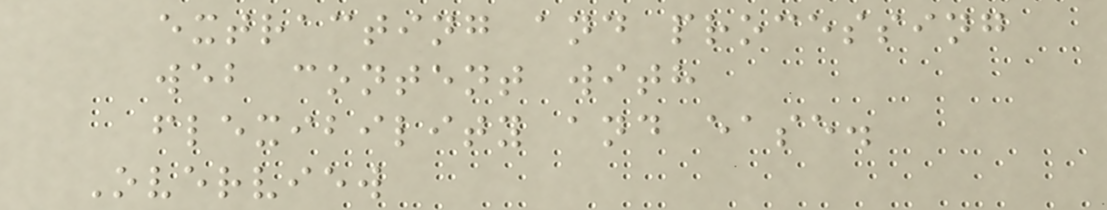extracting and processing
web content with
flexibility and ease.
Overview
